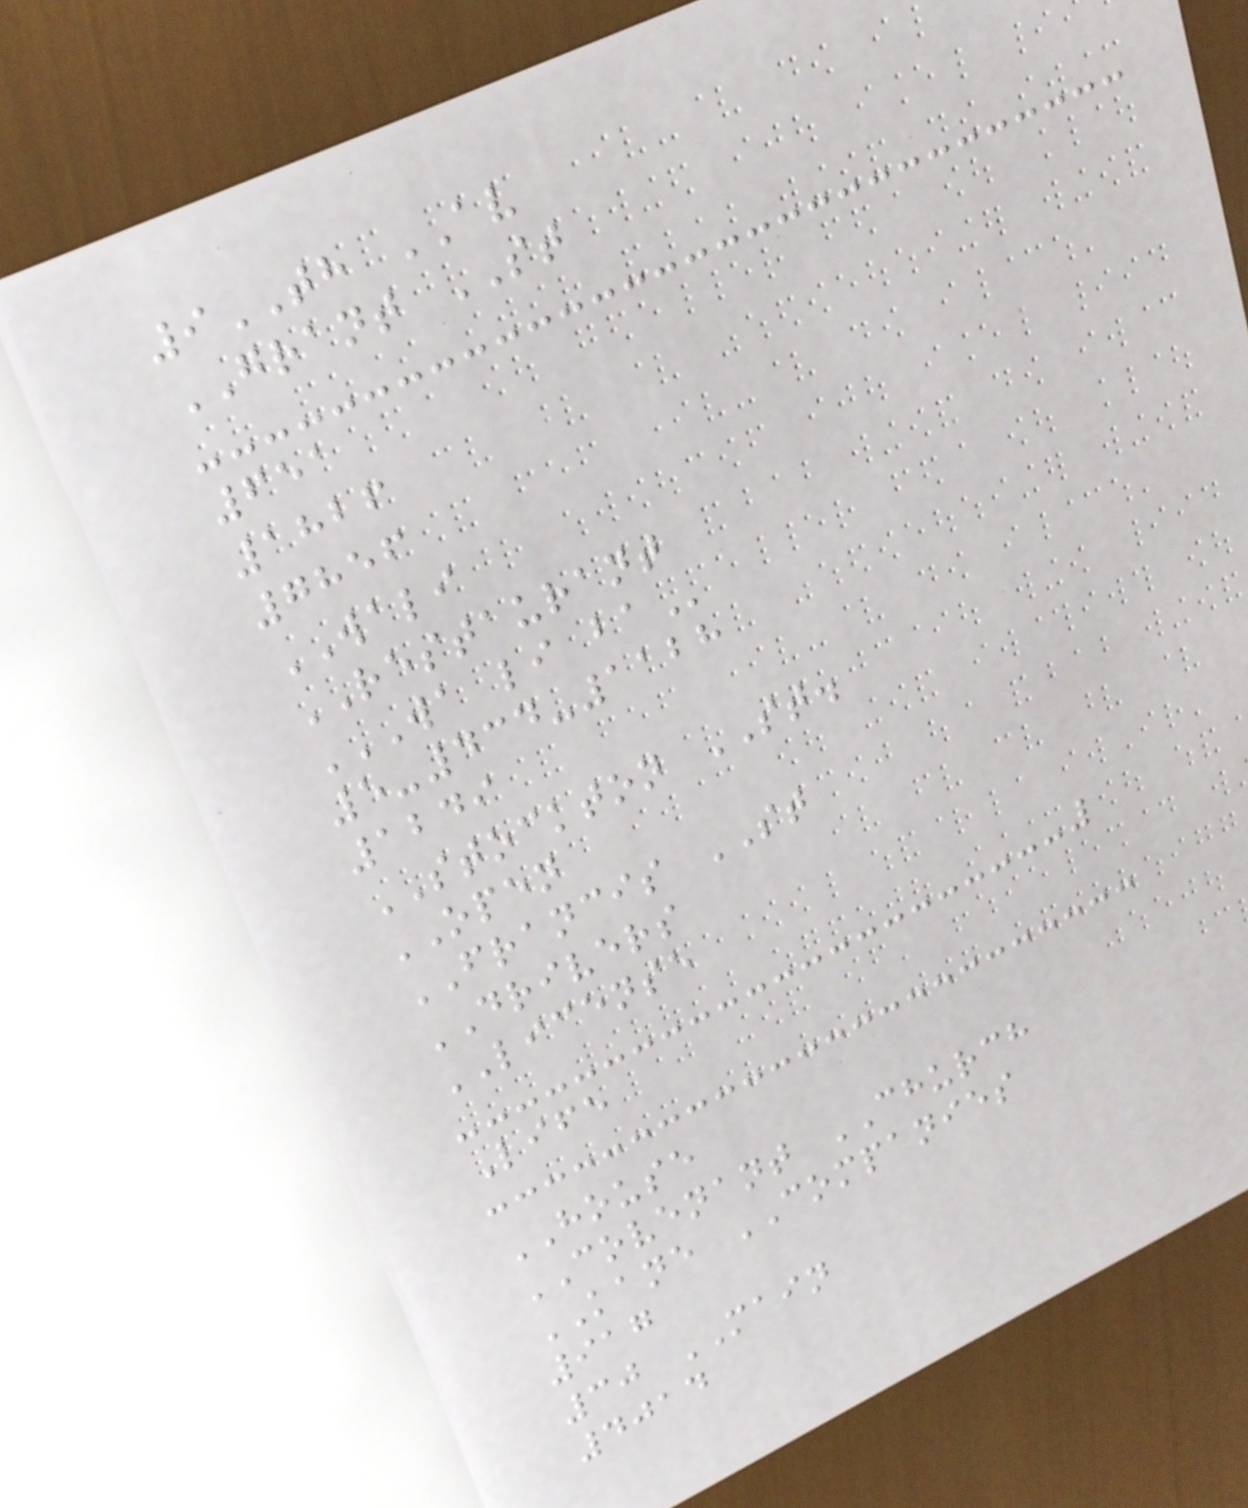9TH AV
GRANT ST
651
1826
7856
WALI
RESTAURANT
WA LI BA
5-434-1128
1249
STOCKTON ST.
OPEN
FRANCIS ST
DRIVERS
LICENSE
Life
HOUSE
COVENANT CHURCH
KANE COMPANIES
917
30 MAIN
4014
